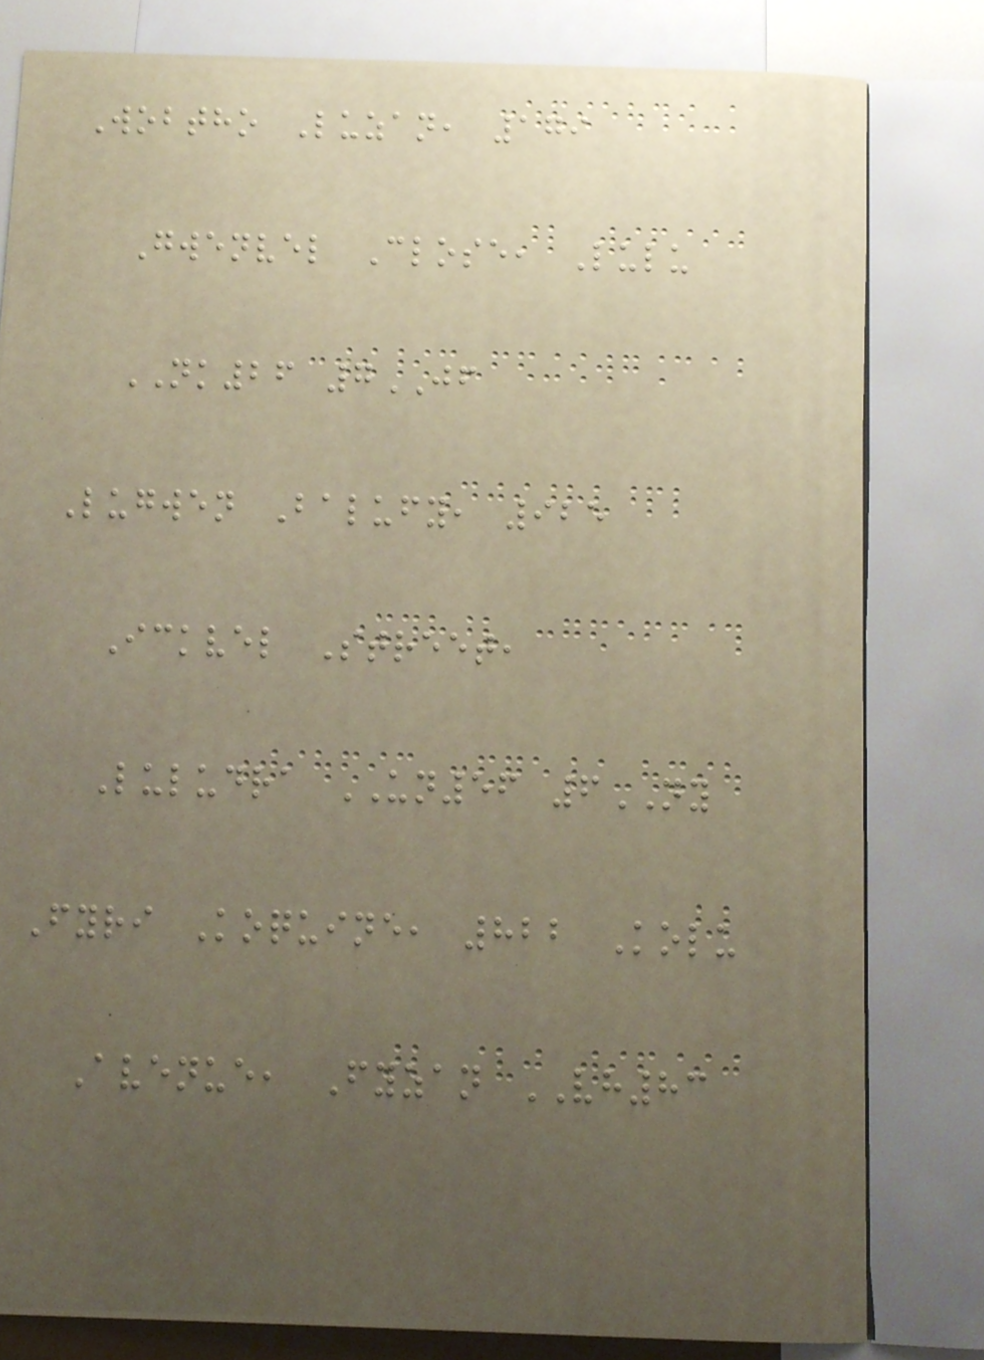Wobtho Luzan, 179
Gwenvel Close, Lulu
NK26 7JF
Lugwen Balufy, 925
Ickvel Street,
Luludra UN56 6NY
Fyri Koquine, 822 Kolu
Avenue, Fyzan VH83
